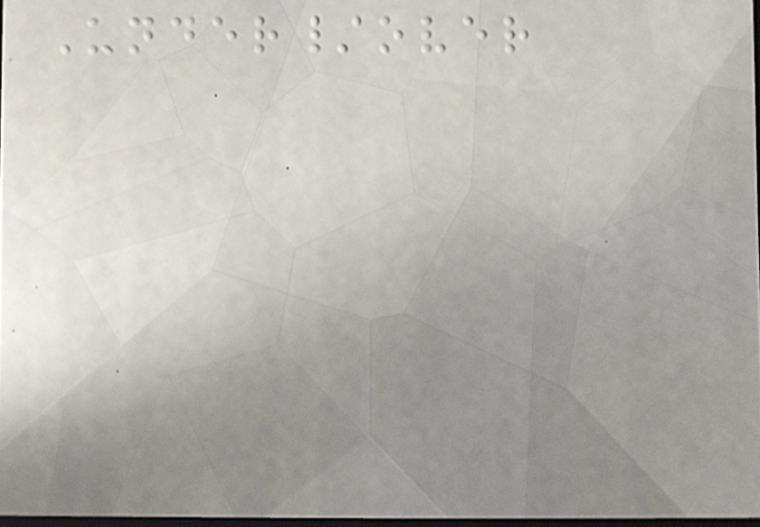Under/over
